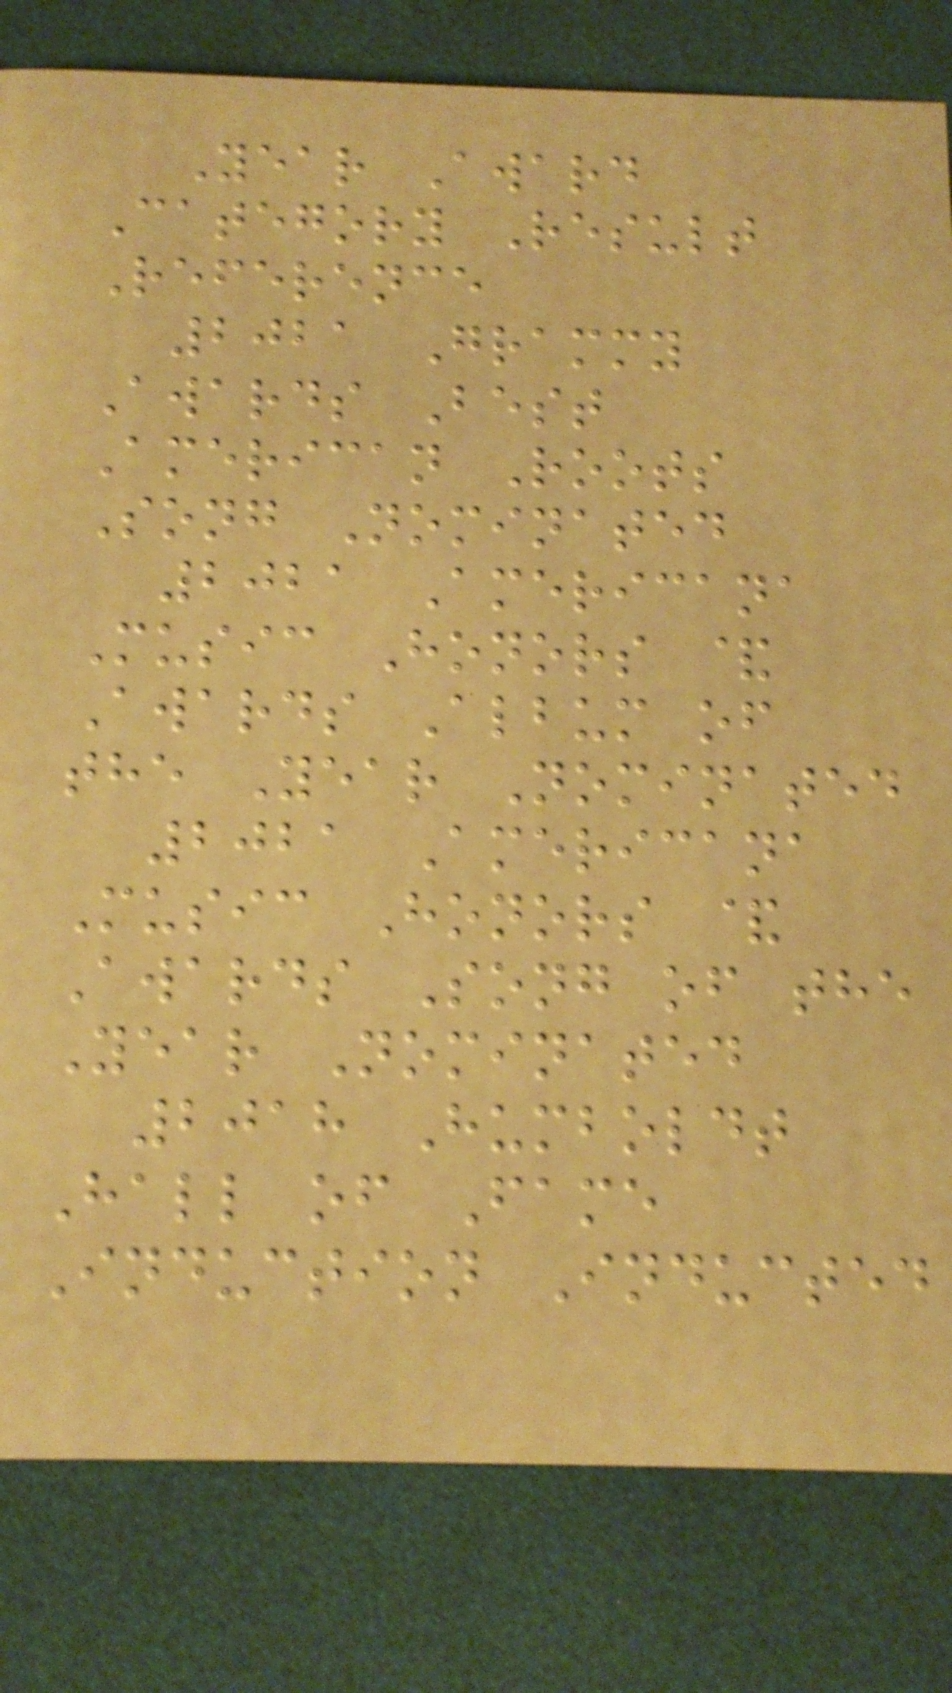Year Award
Category Result
Reference
2021 Grammy
Awards Best
American Roots
Song Nominated
2021 Americana
Music Honors &
Awards Album of
the Year Nominated
2021 Americana
Music Honors &
Awards Song of the
Year Nominated
2018 Humboldt
Hall of Fame
Induction Inducted
